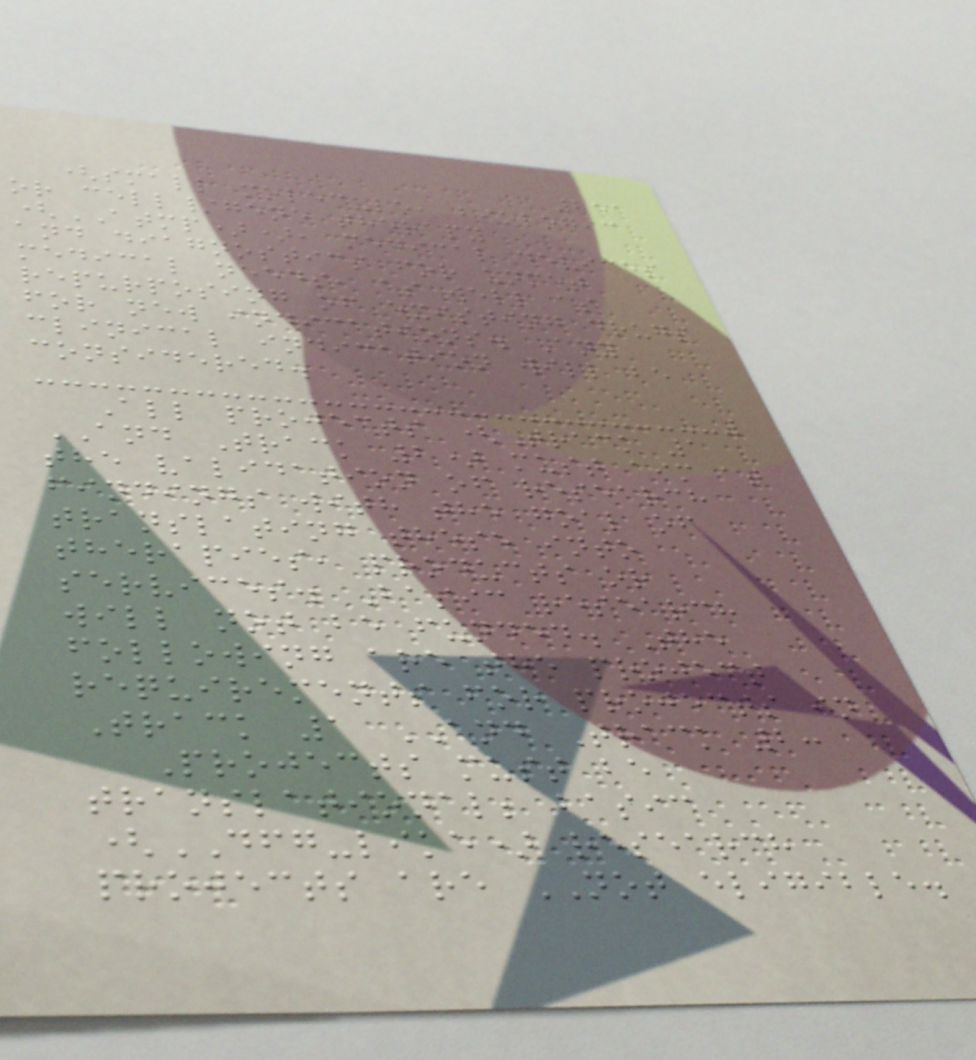251
(small molecule, biologic
or cell/gene therapy
(ATMP)), medical devices
and diagnostics for unmet
medical needs, as well as
repurposing of existing drugs
for new indications. Any
clinical indication will be
considered.
All projects (Track 1
AND Track 2) must aim at
the validation of research
findings with the goal of
translating these into
therapies, products or
services. Basic research
will not be funded. The
following are the project
requirements for projects in
Track 1 AND Track 2:
Projects must be
translational; basic
(DFG-like) research
projects are NOT eligible.
